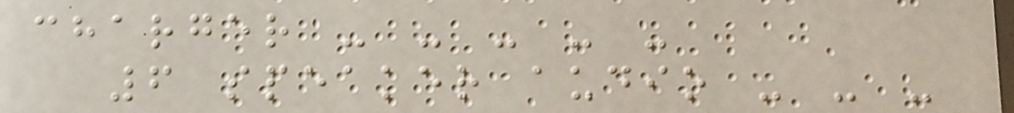charger - - - - -
6 speaker audio - - -
